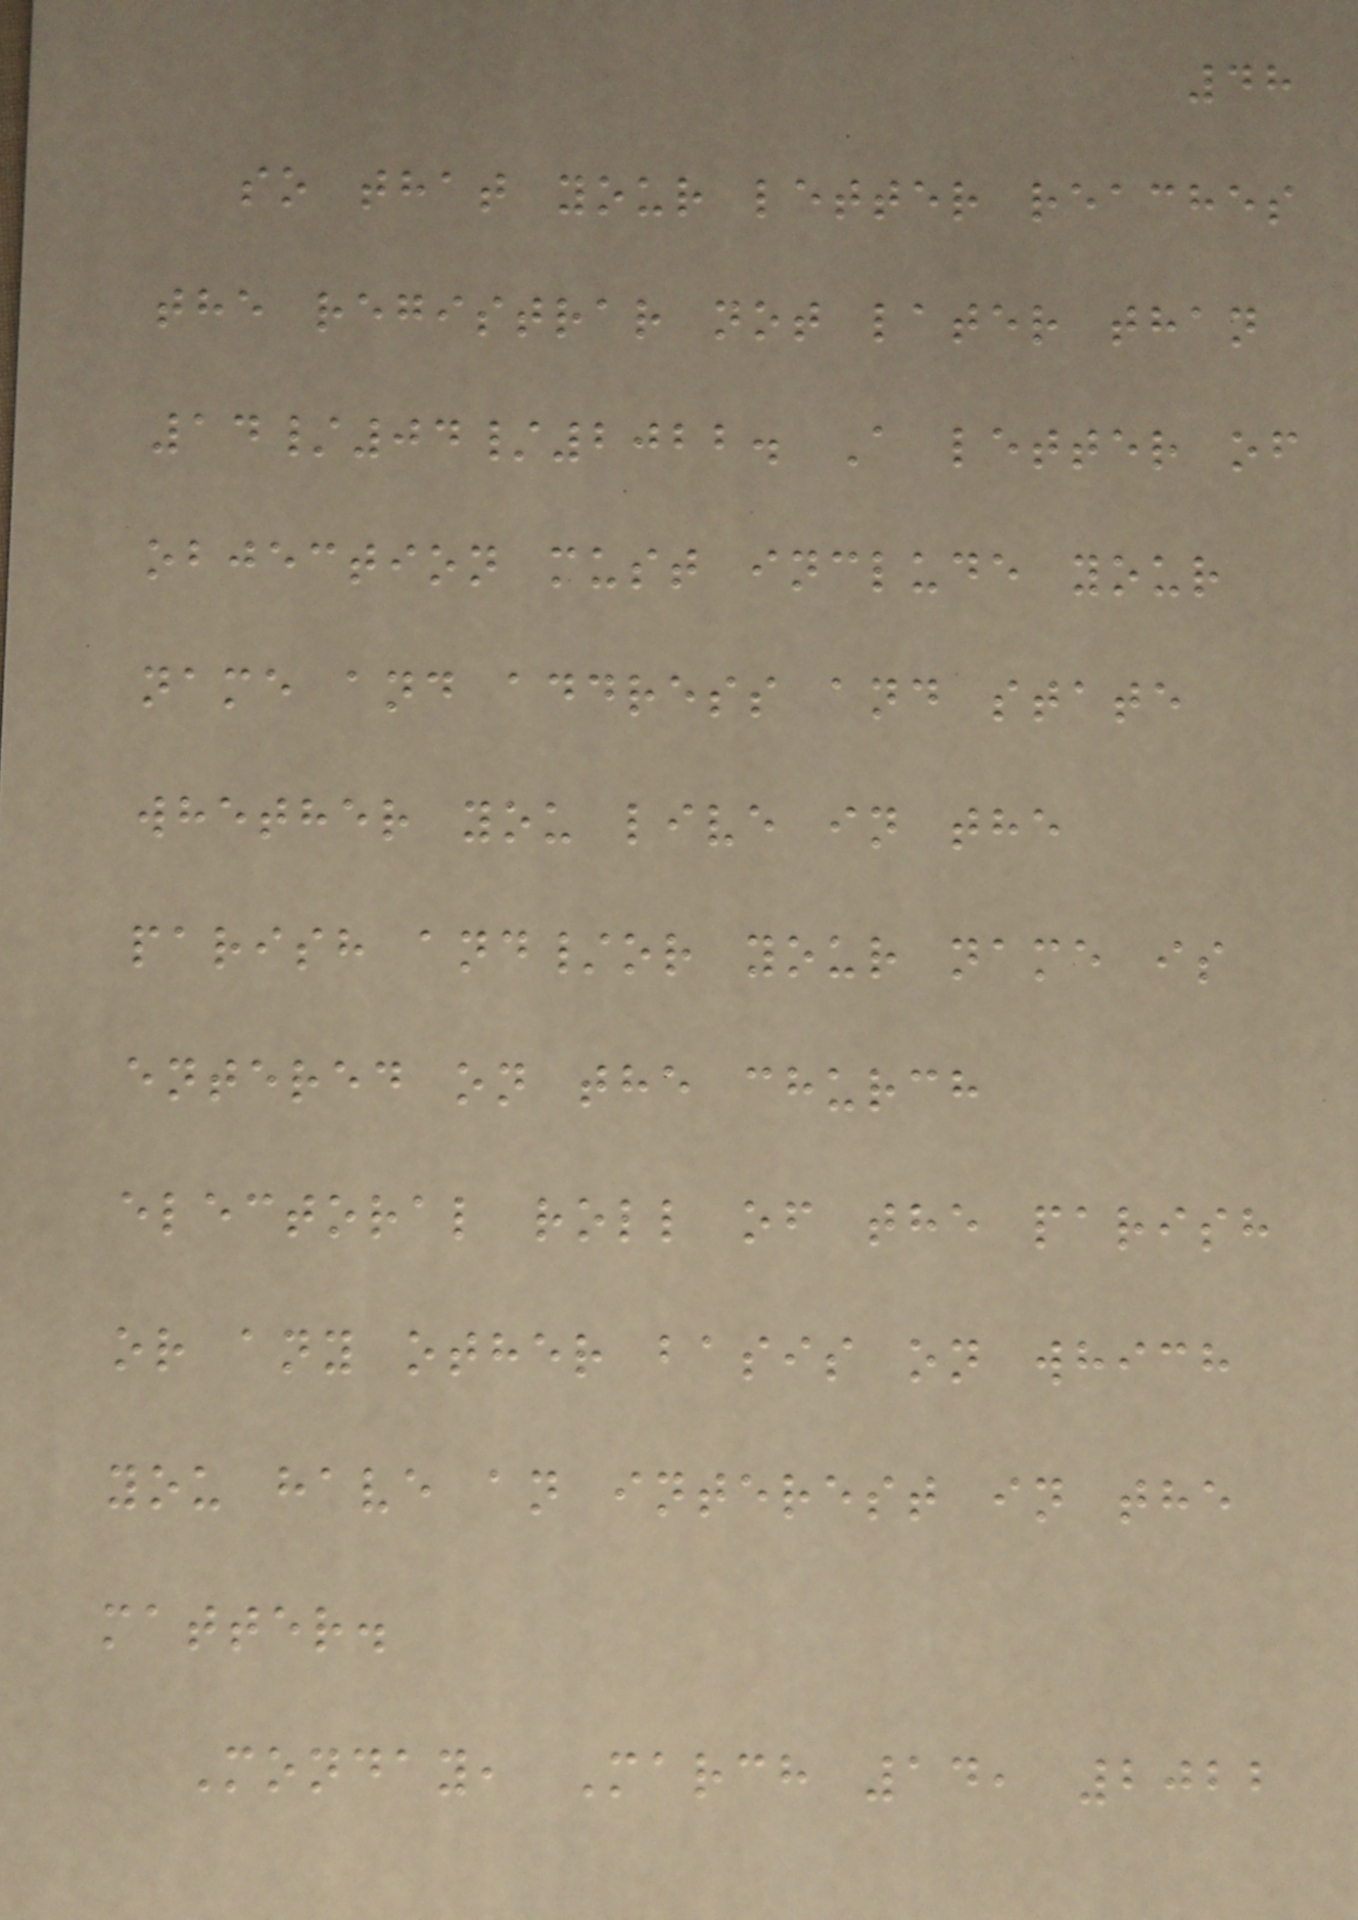48
so that your letter reaches
the registrar not later than
14/04/2022. A letter of
objection must include your
name and address and state
whether you live in the
parish and/or your name is
entered on the church
electoral roll of the parish
or any other basis on which
you have an interest in the
matter.
Monday, March 14, 2022
